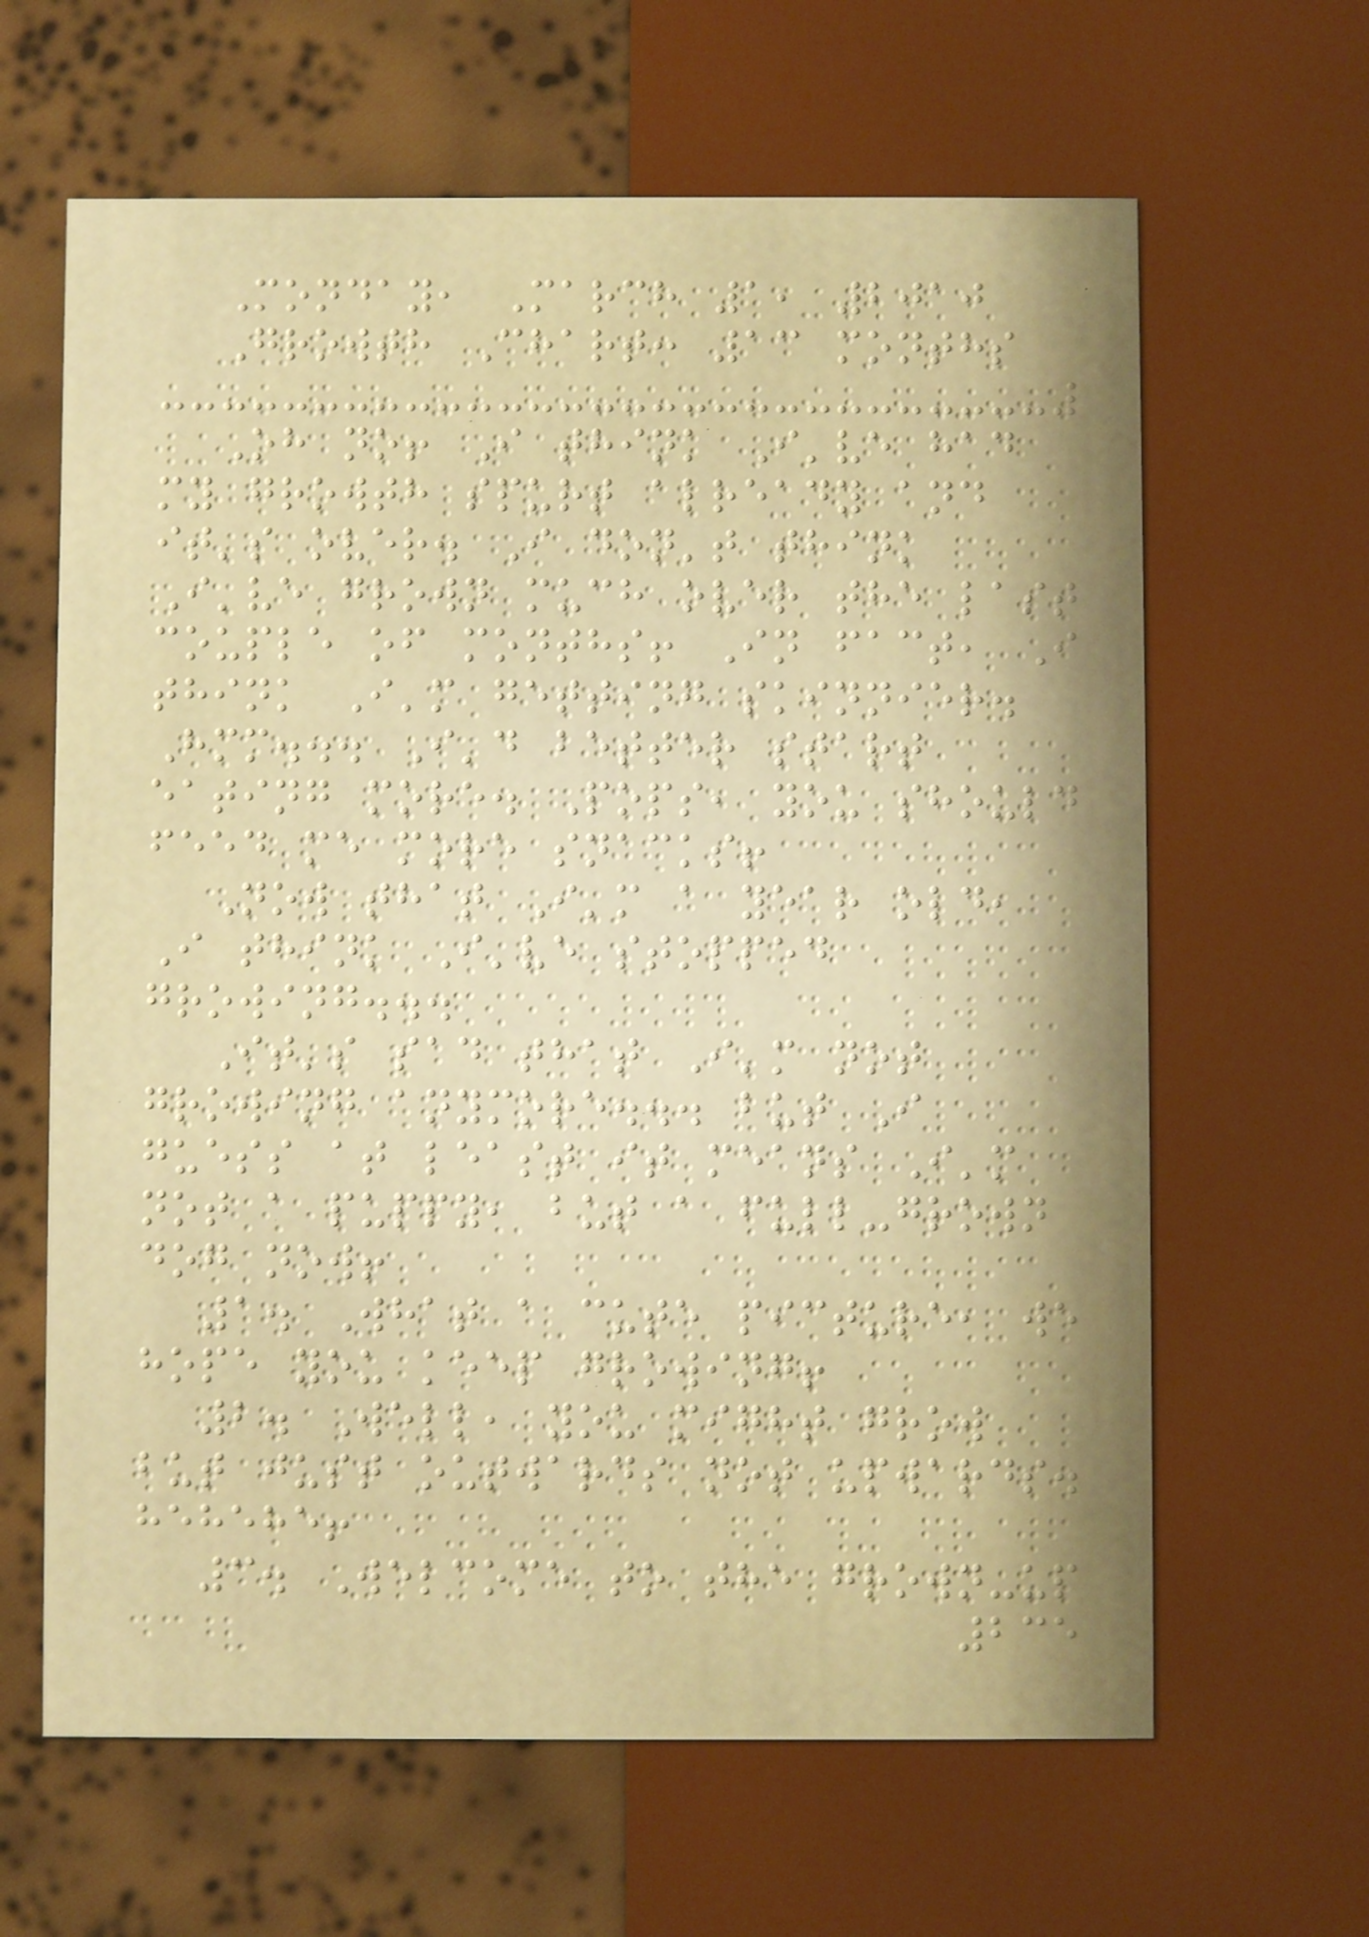Monday, March 1, 2010
Growth Chart: 13 months
Oh no! I think I've had
my growth spurt already and
it's over. I don't think
I've grown much over the last
couple of months! In fact, I
think I'm getting skinnier.
Hmm... I'd better start
eating more. Pops, you should
feed me more snacks!
Now that I'm a year old,
I think I've stopped
growing...
It's sad that I'm not
growing anymore... but I
guess at least it means I'm
not a puppy, but a full-grown
dog now!
1. What a cute picture, we
hope you keep growing!
2. Well, you might grow
but just outwards not upwards.
hehehe!
3. Welcome to the grown-up
235
